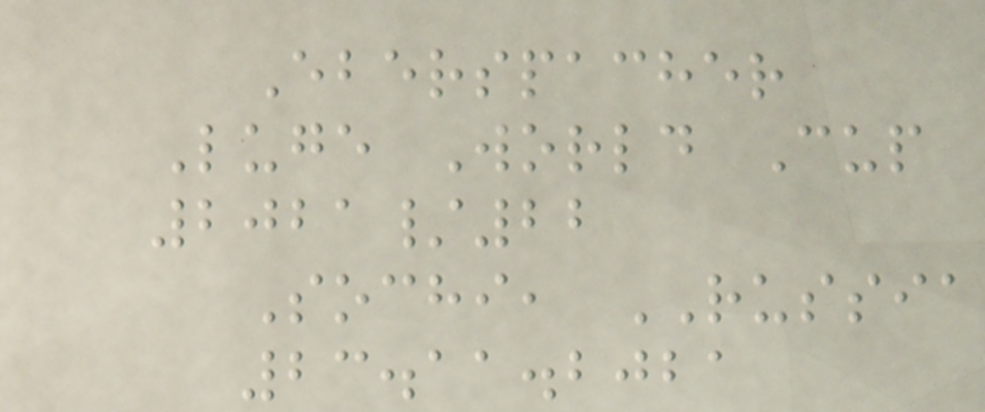Eberspacher
Luge World Cup
2021/22
Sochi, RUSSIA
23.11.2021
